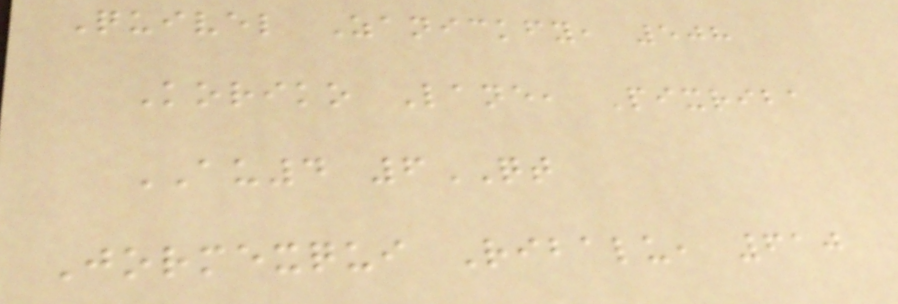Quivel Zanickfy, 508
Koriko Lane, Pixriba
AU4 6QT
Jormexqui Ribalu, 610
